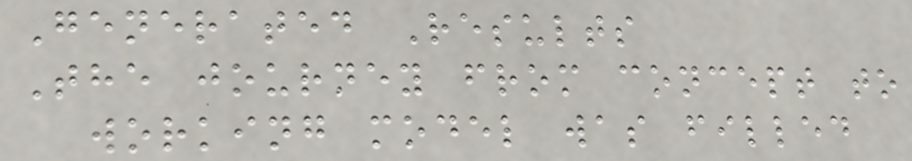Generated Results
The journey from concept to
working model was filled
